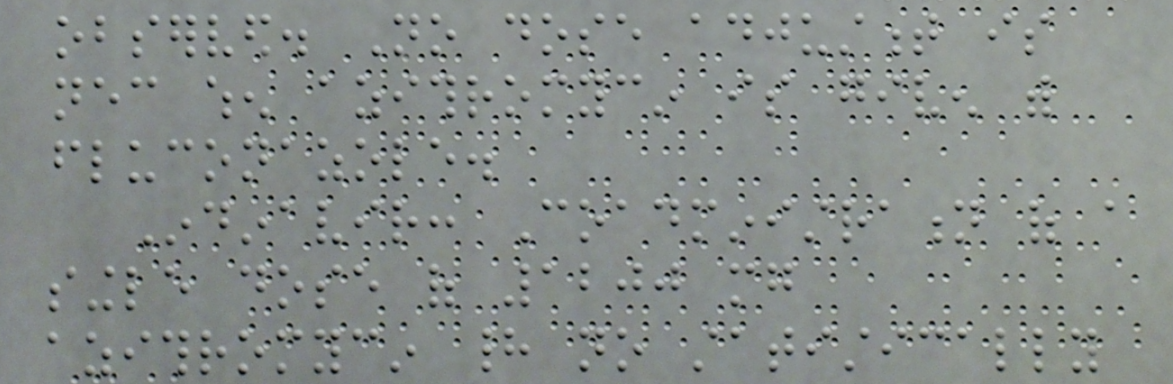observed. No dose adjustment is
necessary when azithromycin is given with
fluconazole.
Indinavir: Coadministration of a
single dose of 1200 mg
azithromycin had no statistically
